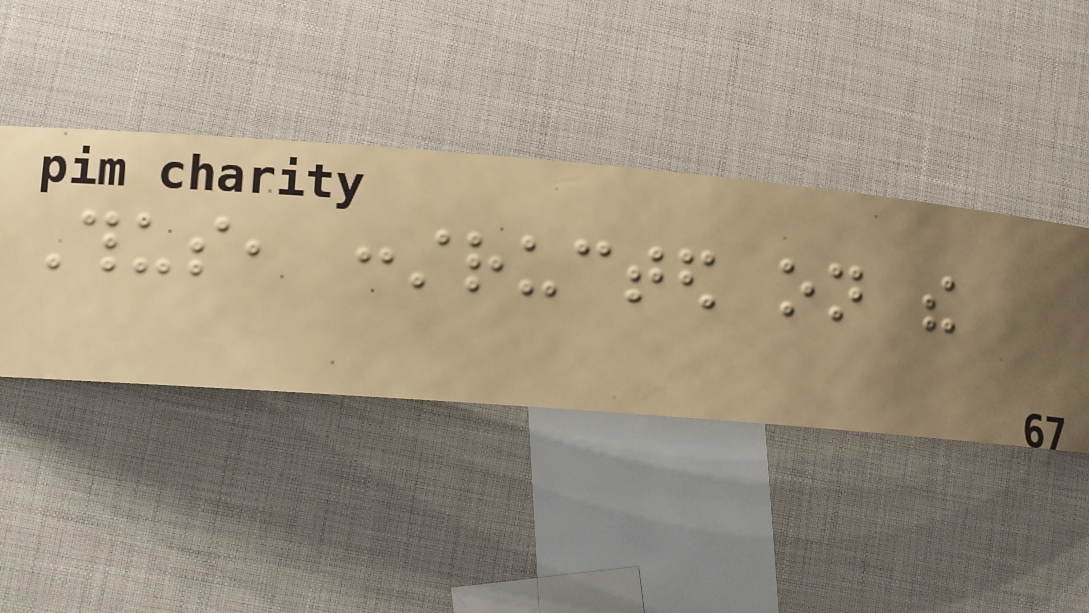Thus, constructed on the
